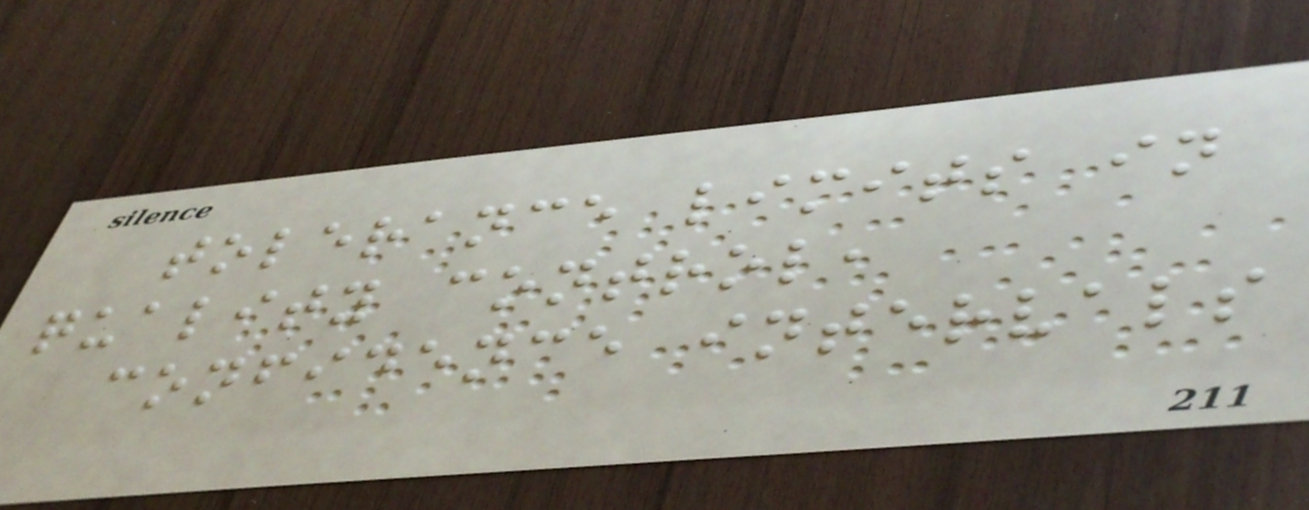tolerance limits in
quality control,
confidence intervals
